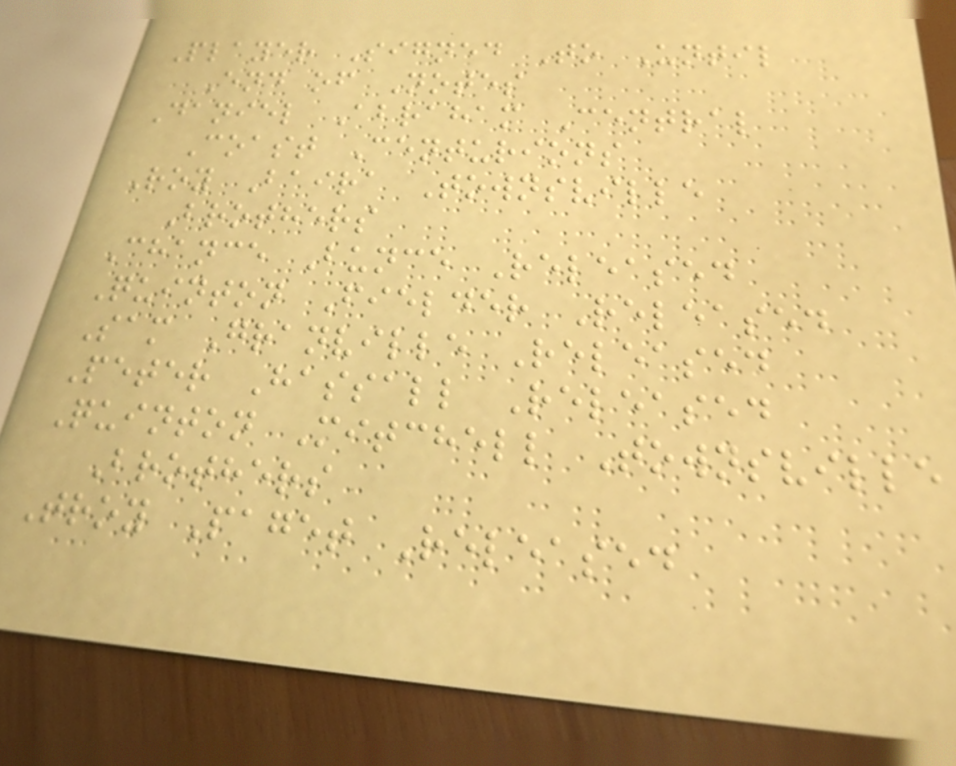Player Signed To Until
End of Notes
Daniel Abraham Central
Coast Centurions
Roy Baira Townsville
Brothers
Chance Bunce Released
Quinton Fielder Released
Sam Granville Released
Peter Hassall Released
Quinton Mitchell Townsville
Brothers
Troy Paget Released
